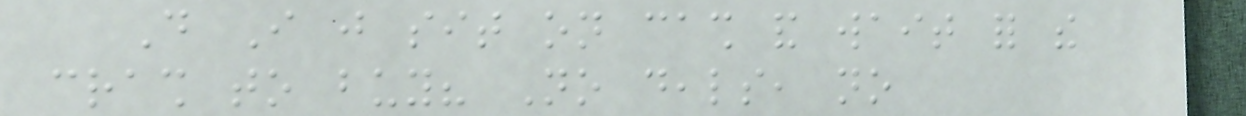Do I just sit on cash and wait for the
crash to buy? No deals, no
